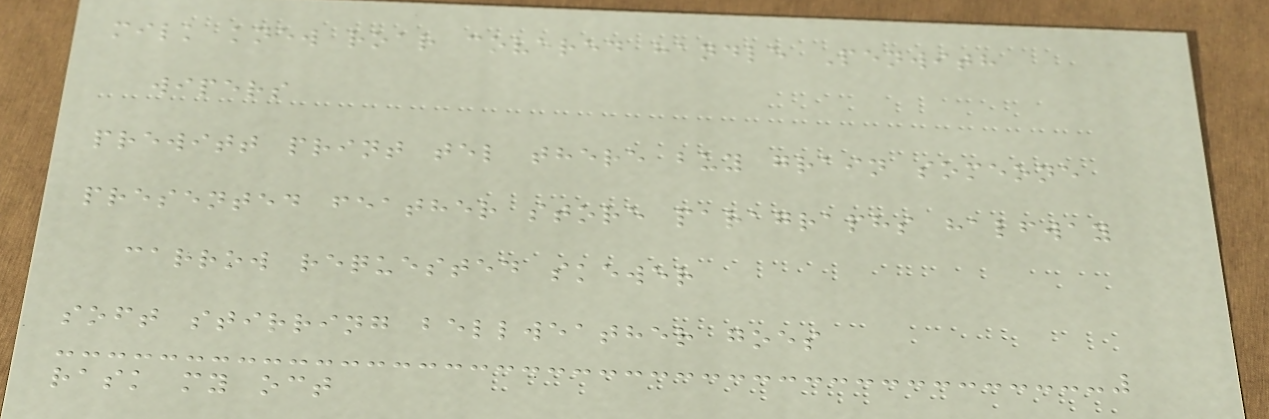milk knew roar covered handle Penwith
wipers
prewitt print tel there buy grain someone
presented feather store paragraphs halfway
carrow requested skewer
soft stirring bellweather goes
rask my oct
